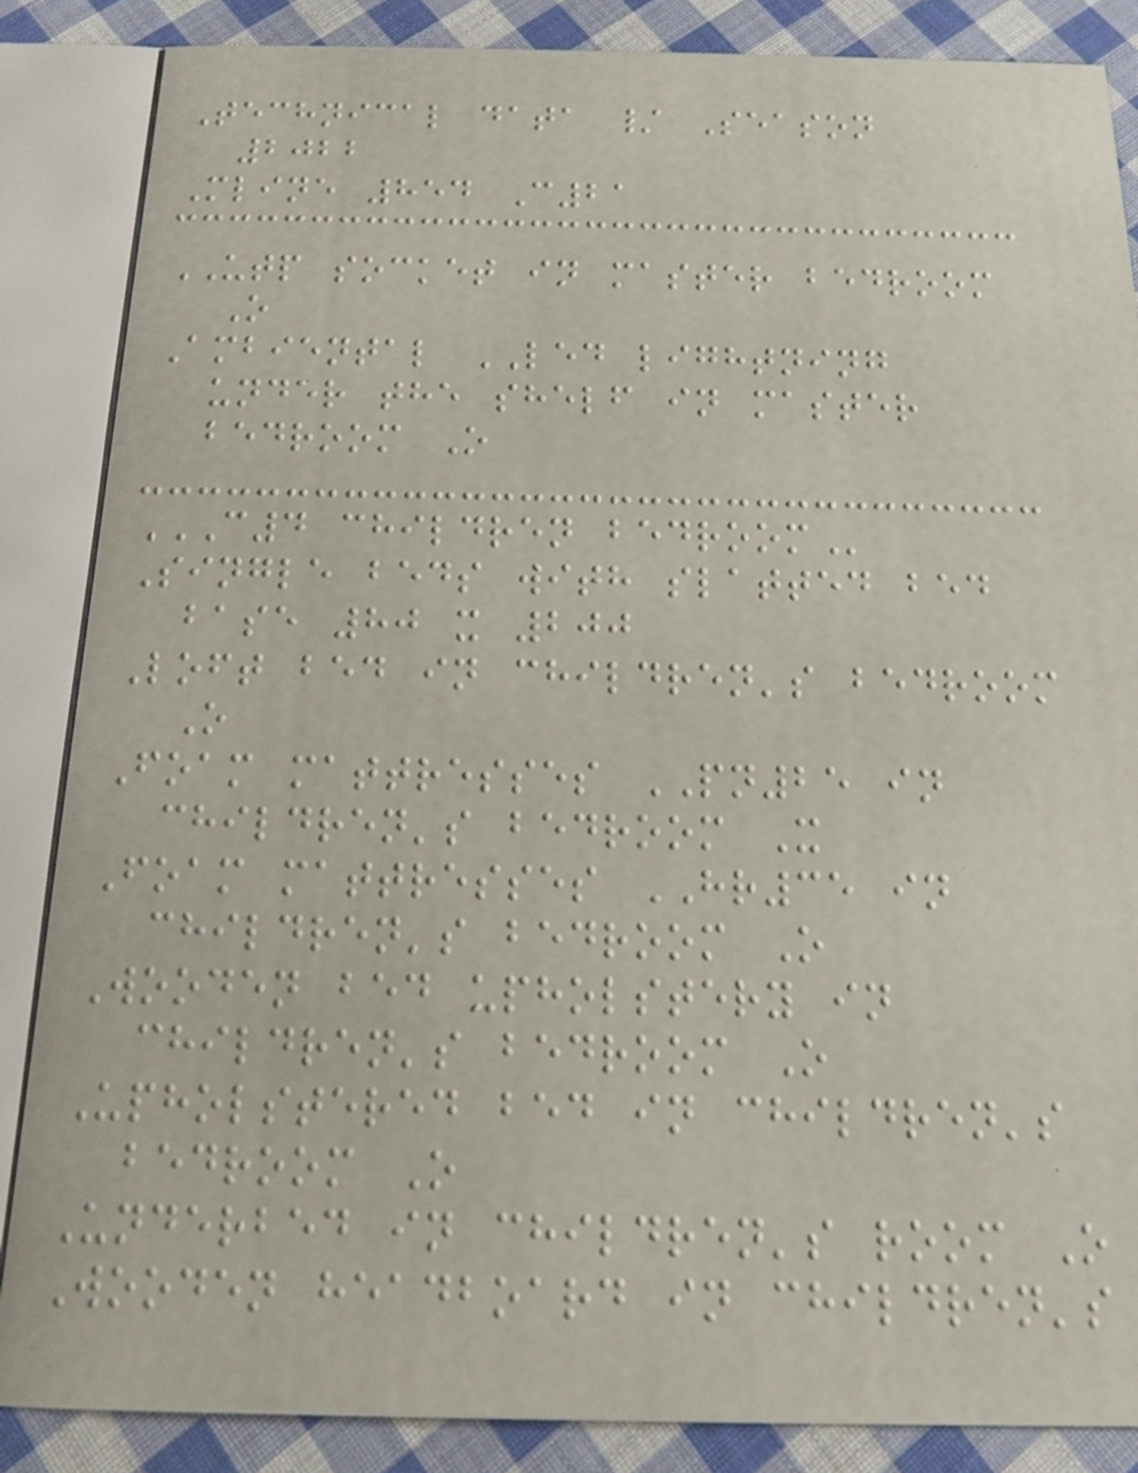Technical data / Season
2022
Mline 854 C21
UTP socket in master bedroom
O
Ambiental LED lightning
under the shelf in master
bedroom O
C4 CHILDREN BEDROOM
Single beds with slatted bed
base 80 x 200
Loft bed in children's bedroom
O
Foam mattresses PN25 in
children's bedroom X
Foam mattresses HR35 in
children's bedroom O
Wooden bed upholstery in
children's bedroom O
Upholstered bed in children's
bedroom O
Underbed in children's room O
Wooden headboard in children's
